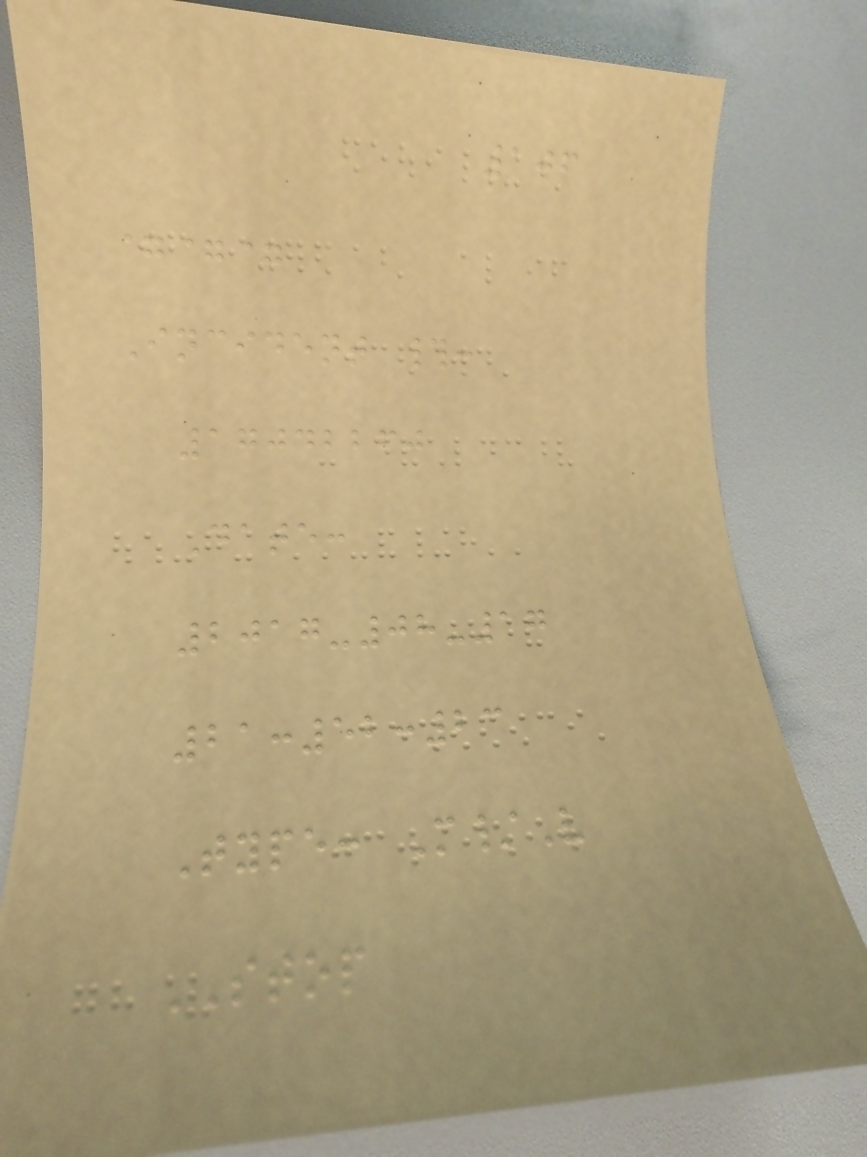106
===
Incident #:
17042260
Date:
2017-08-17
21:52:23
Type: M/V
STOP
